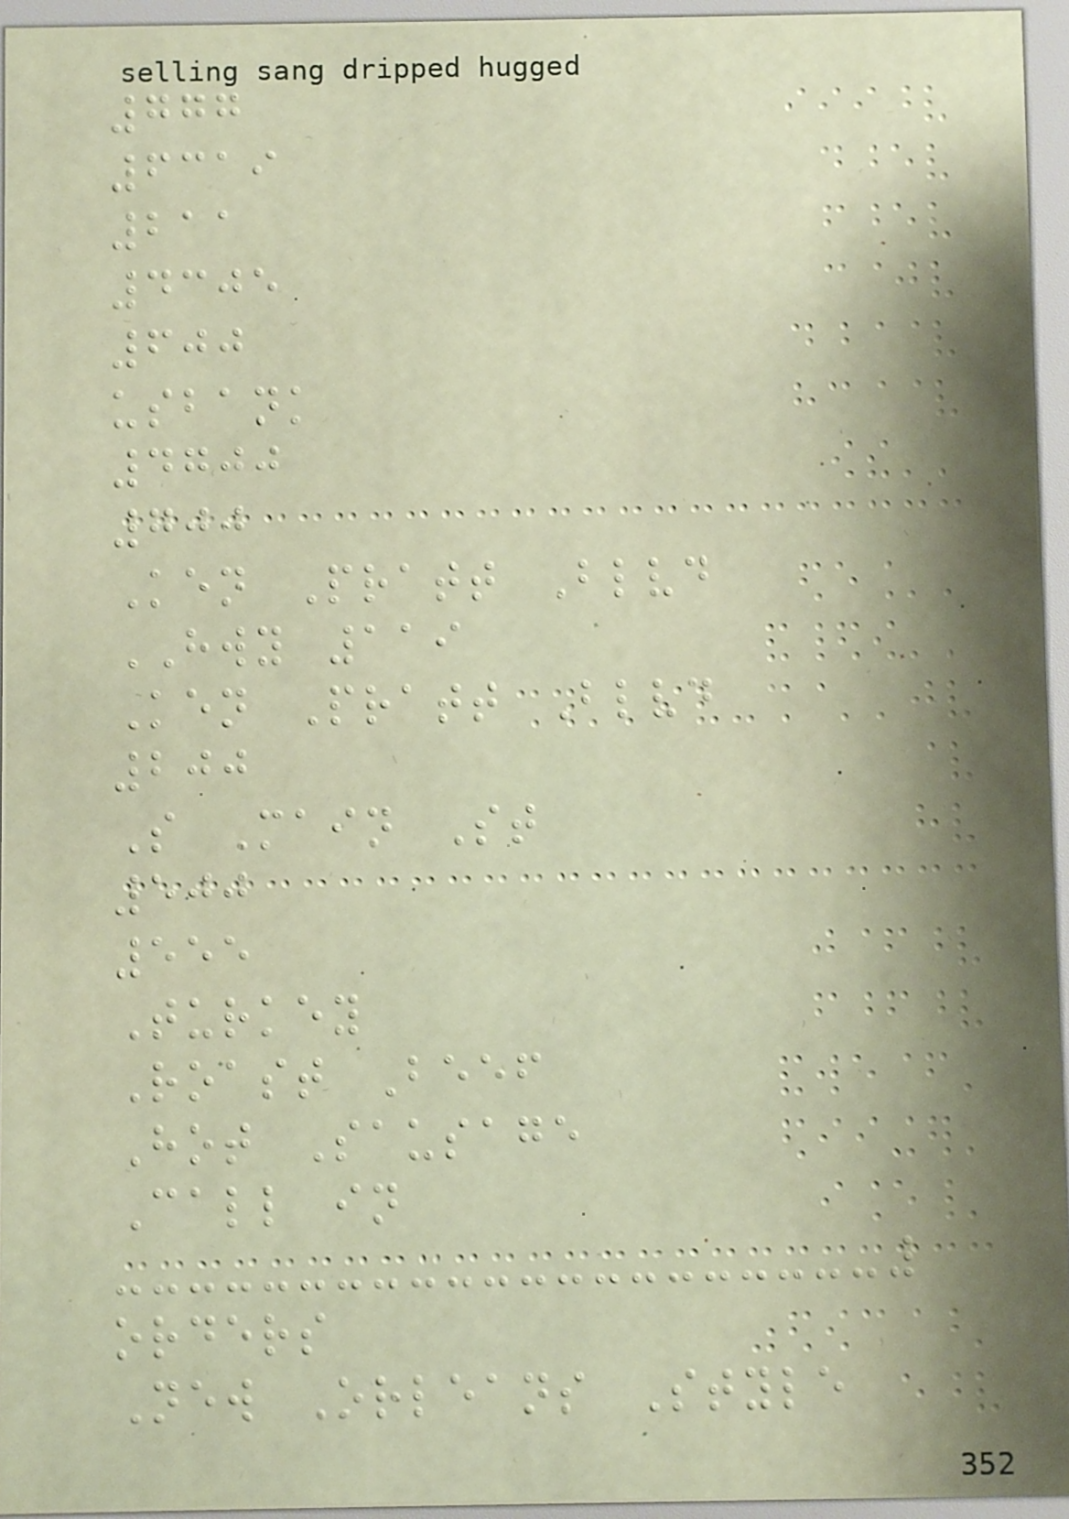777
6319
211
4305
600
usbank
4700
700
Ken Pratt Blvd
HWY 119
Ken Pratt Blvd
200
S Main St
500
555
Turkey
Roast Beef
Hot Sausage
Call in
orders
New Orleans Style
